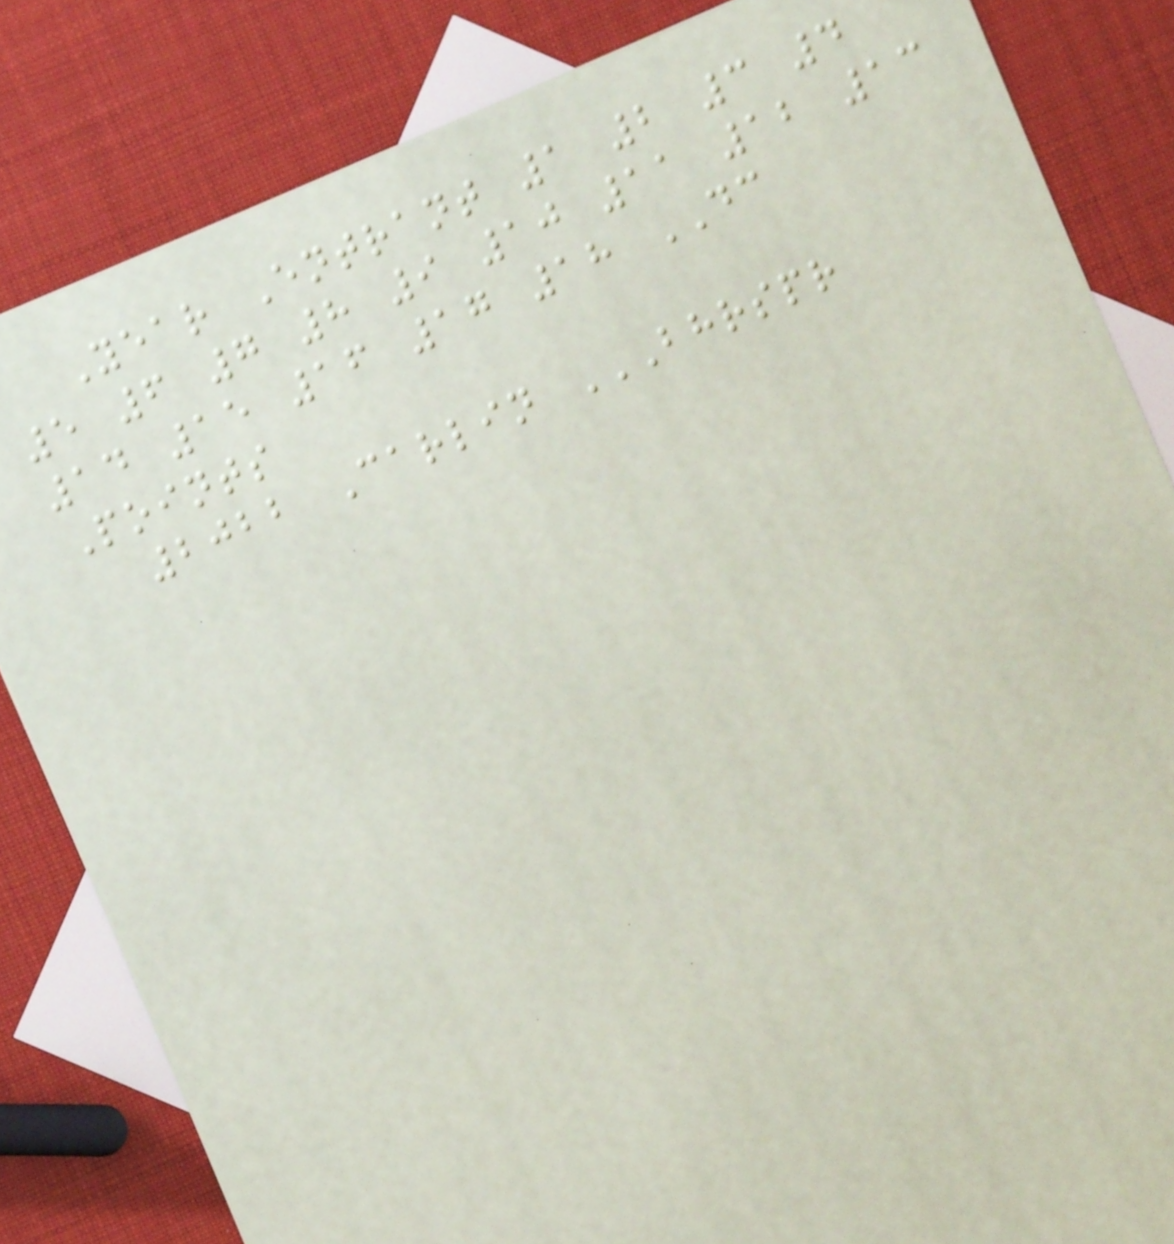Year Entrant 1 2 3 4
5 6 7 8 9 10 11 12 13
14 15 16 17 18 DC
Points
2022 Carlin BHRSPR
